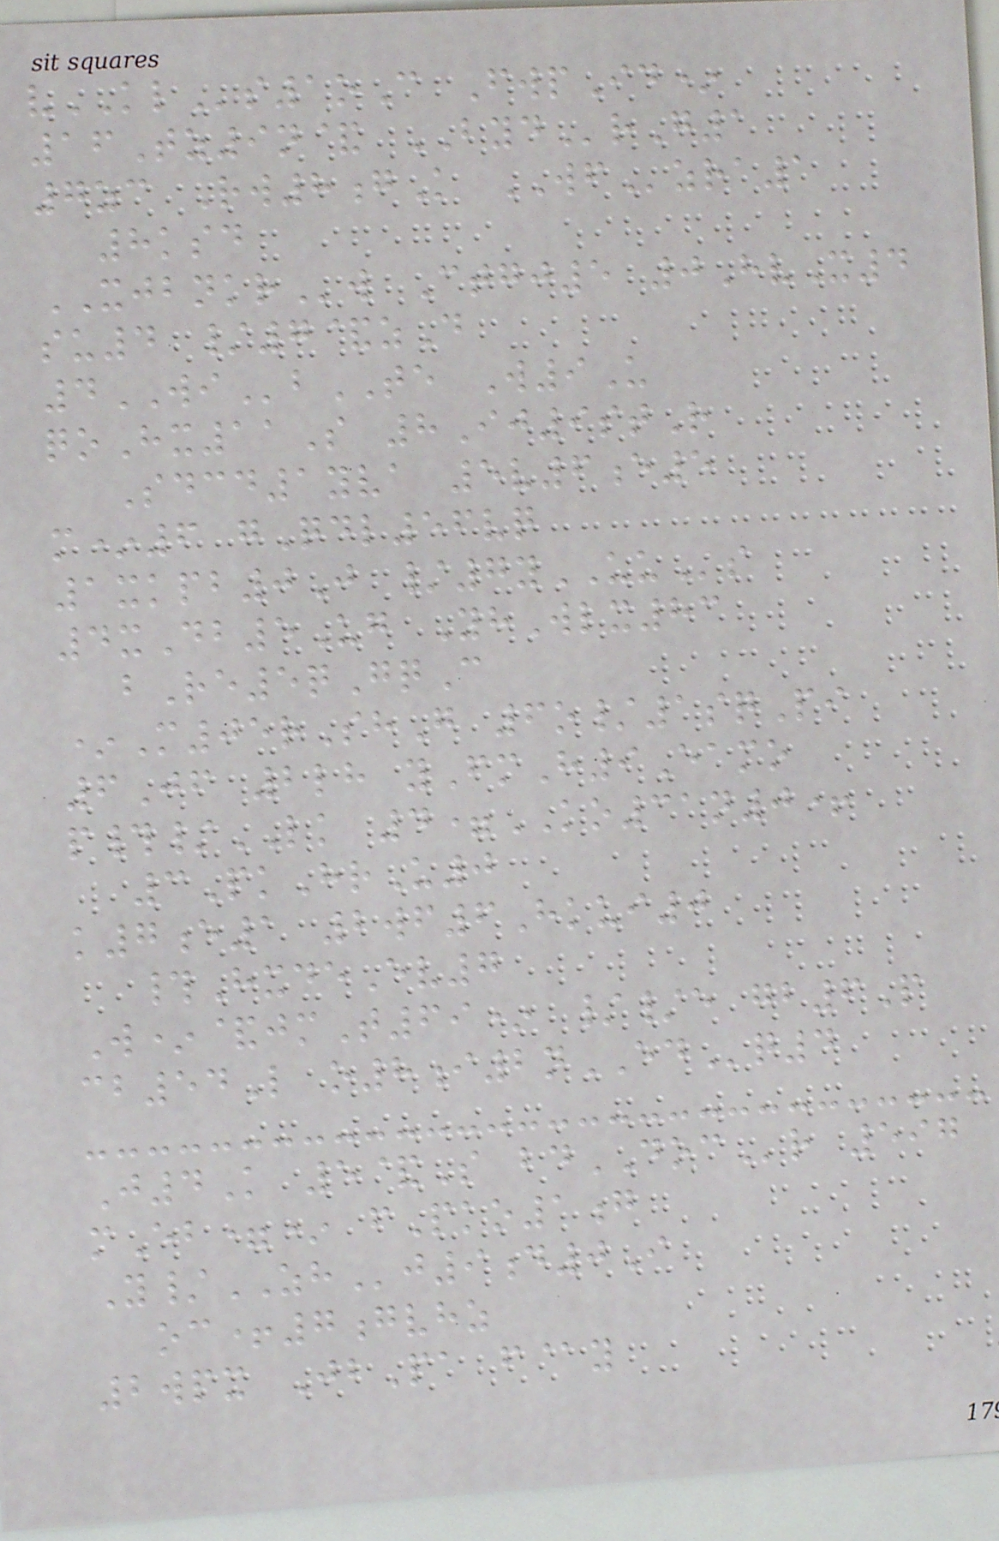vKLs1oC FwpId*
16Tz9n& BYDrG1
7zc Rw8gK WFzra1
8ksd
XJBNKRw Ctgj5 0HvX4
su4 /7&zD
4WIbTE W9U
qoHx11S 8Ij9stR
Sdcd1yva 5v6e5
m*6 gQdl56vq
1xkpb0J /7yUUs
4xDb5Ug YhWlx83
bRe5qGqC
*M05rShG 6o/1sqPi
6Jf 2lh yFmH9Eamo
p#/LK 4=KO31n0+
3PkHrU0
k7e1 2wf6Hkui0
#HxdeEv7
W*&jmT69* //e gb6P
cb54L o8i2nEDq4
J4K 5&S bdDOCr 597
mEb=* fPko1g
Y/ZHj9d0I
oc+7gvhz
2wpx JbPa f@y
